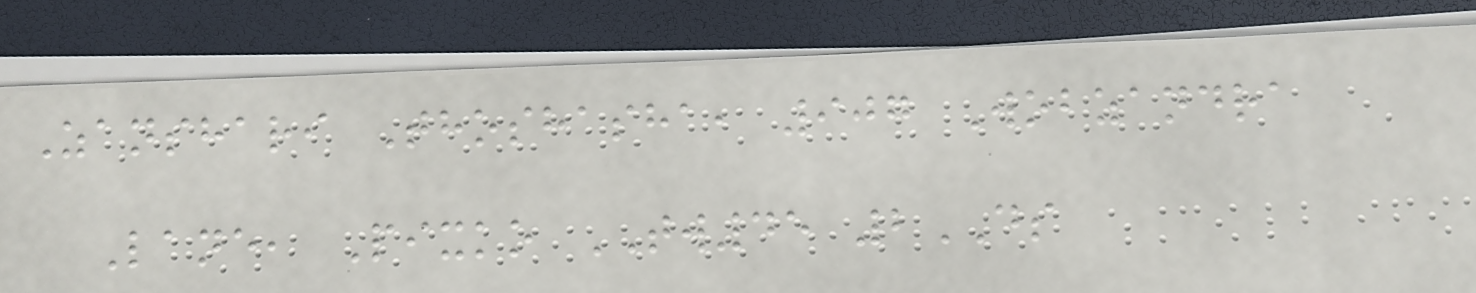Zanshari Thoshasha, 907 Wobzandra
Lane, Pixko TW45 2DS
